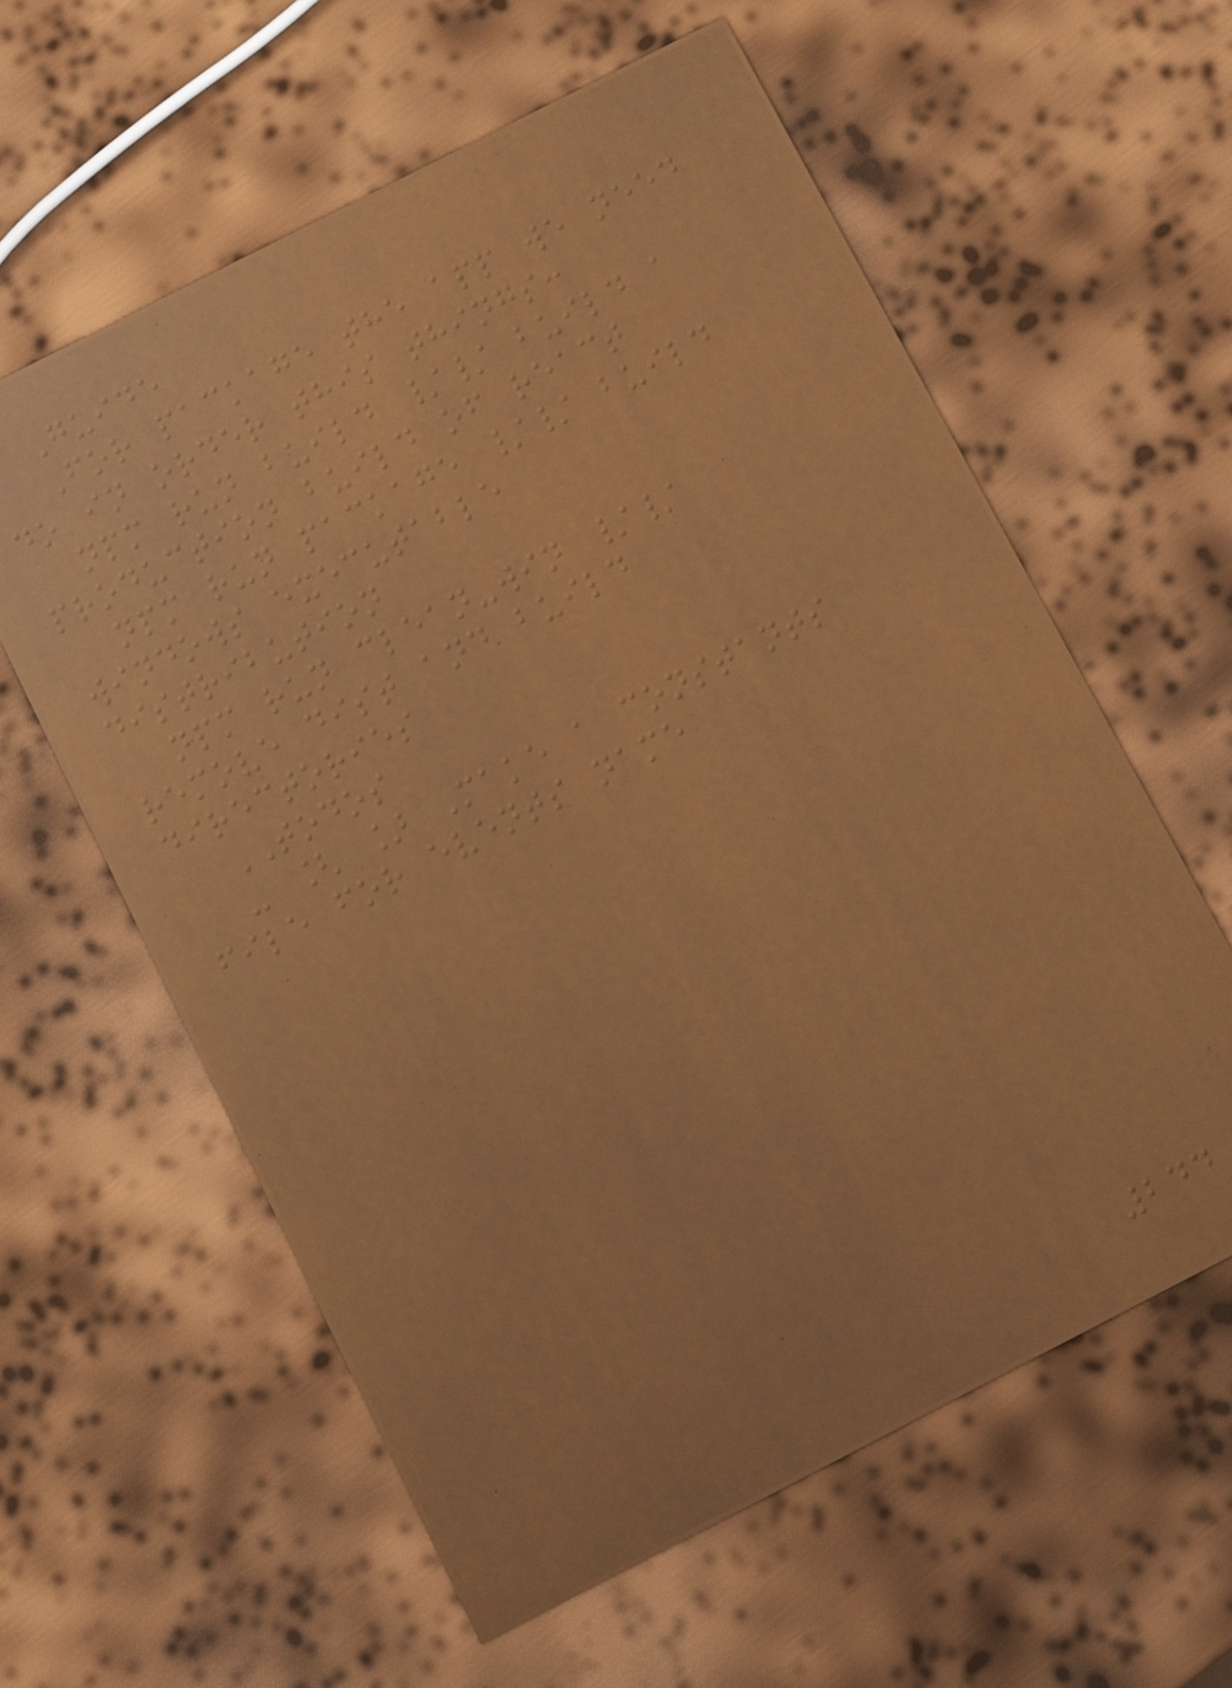Guide
For package the app we need
do in order this things:
npm run build // build a
production build of react
npm run package // build
windows executable
distribution
npm run clean-win //
remove dist and build
directories
TODOS
- [ ] Make a constants
file for events name
244
